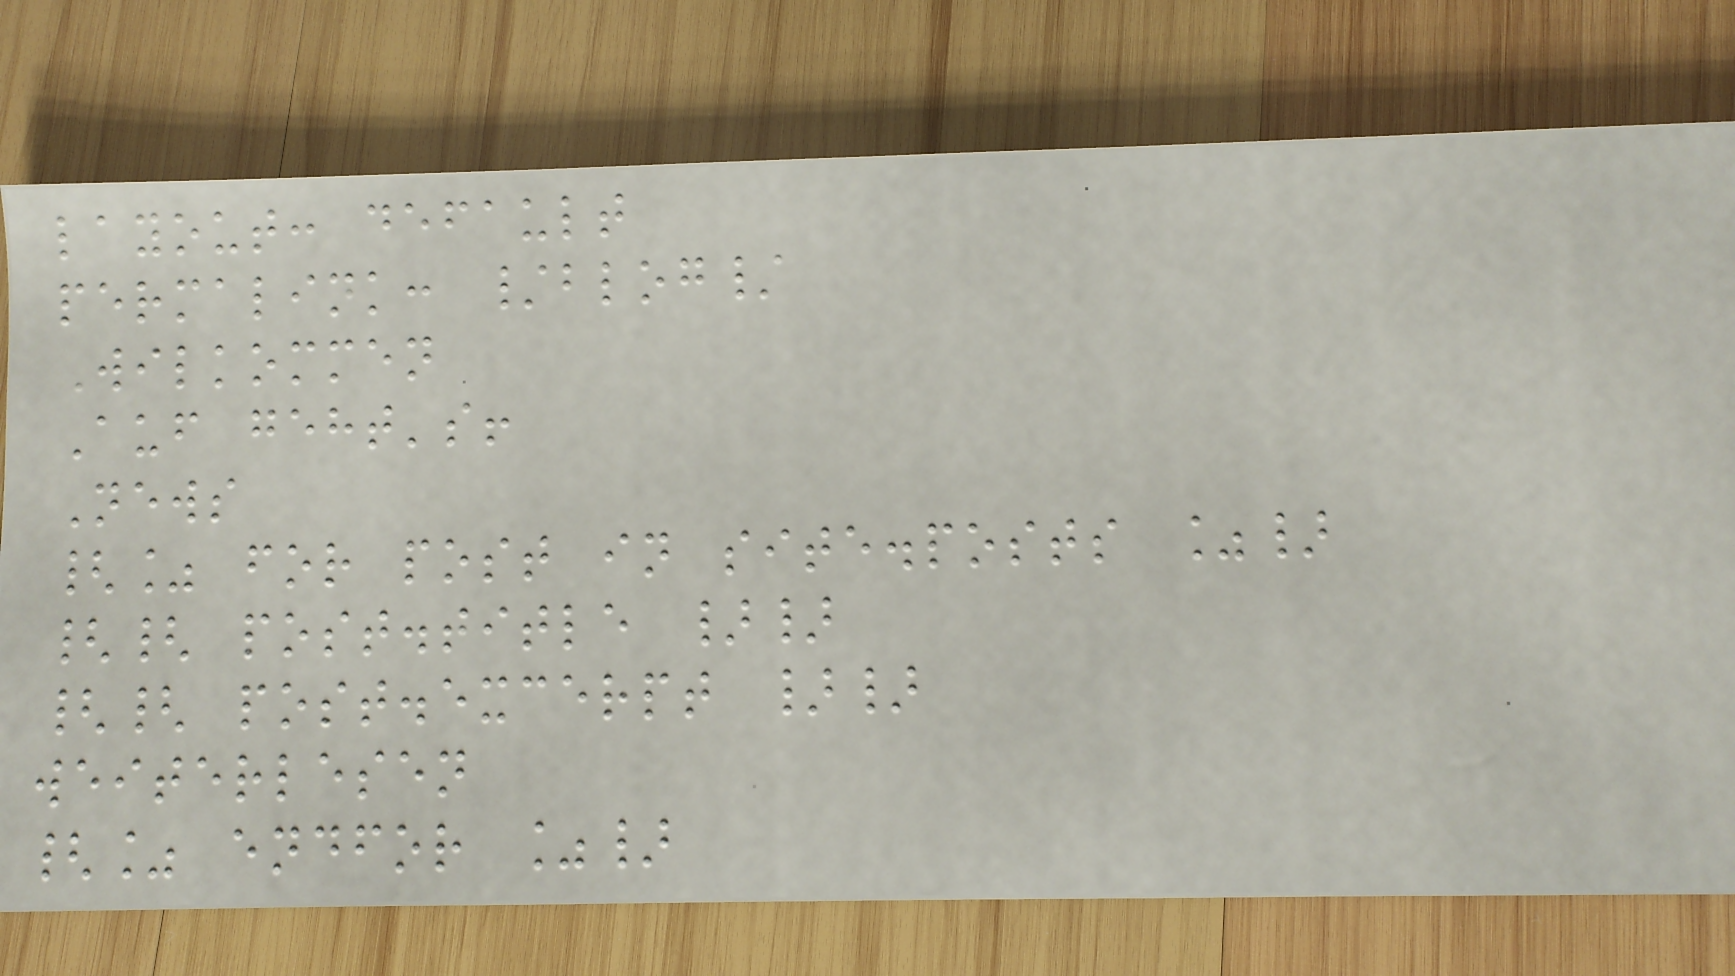layout: default
permalink: /blog/
Wilkommen
Auf geht's!
News
{% for post in site.posts %}
{{ post.title }}
{{ post.excerpt }}
weiterlesen
{% endfor %}
